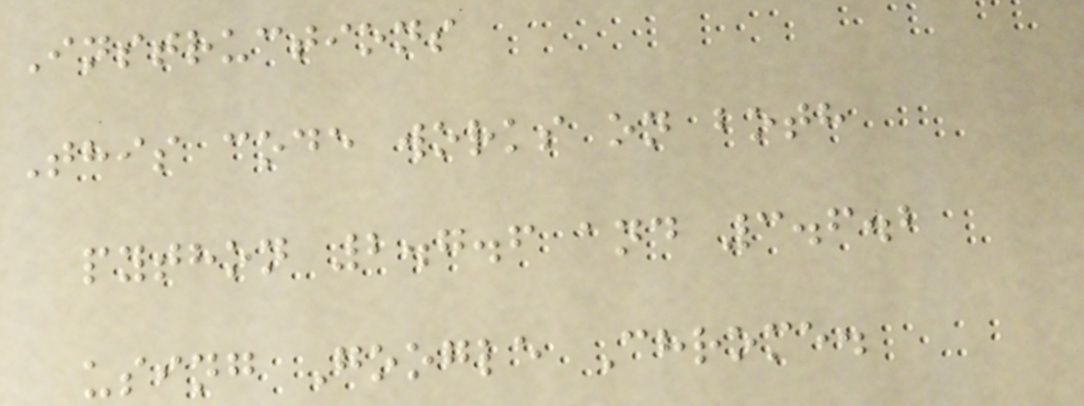Instructions
This code works on both
python 2.7.6 and 3.6.2
using Google Chrome.
